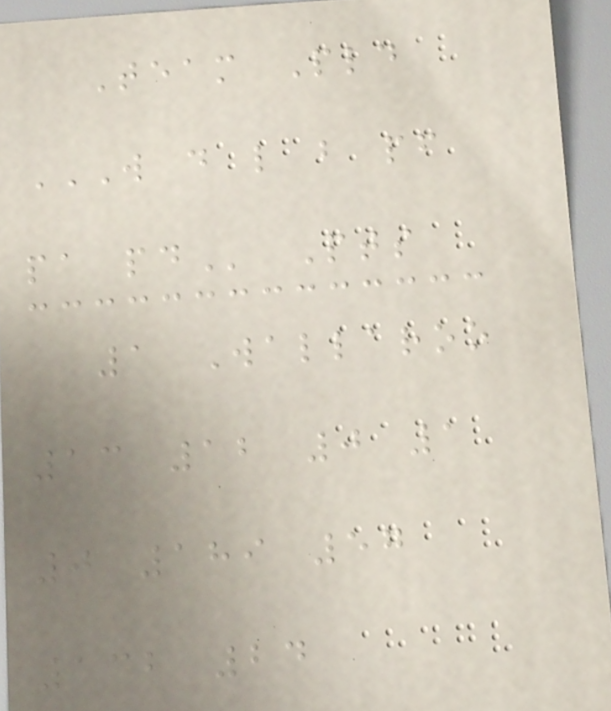Team Pld
W D L B PF
PA PD Pts
1 Wallaroo
13 12 0 1
0 189 57
132 24
